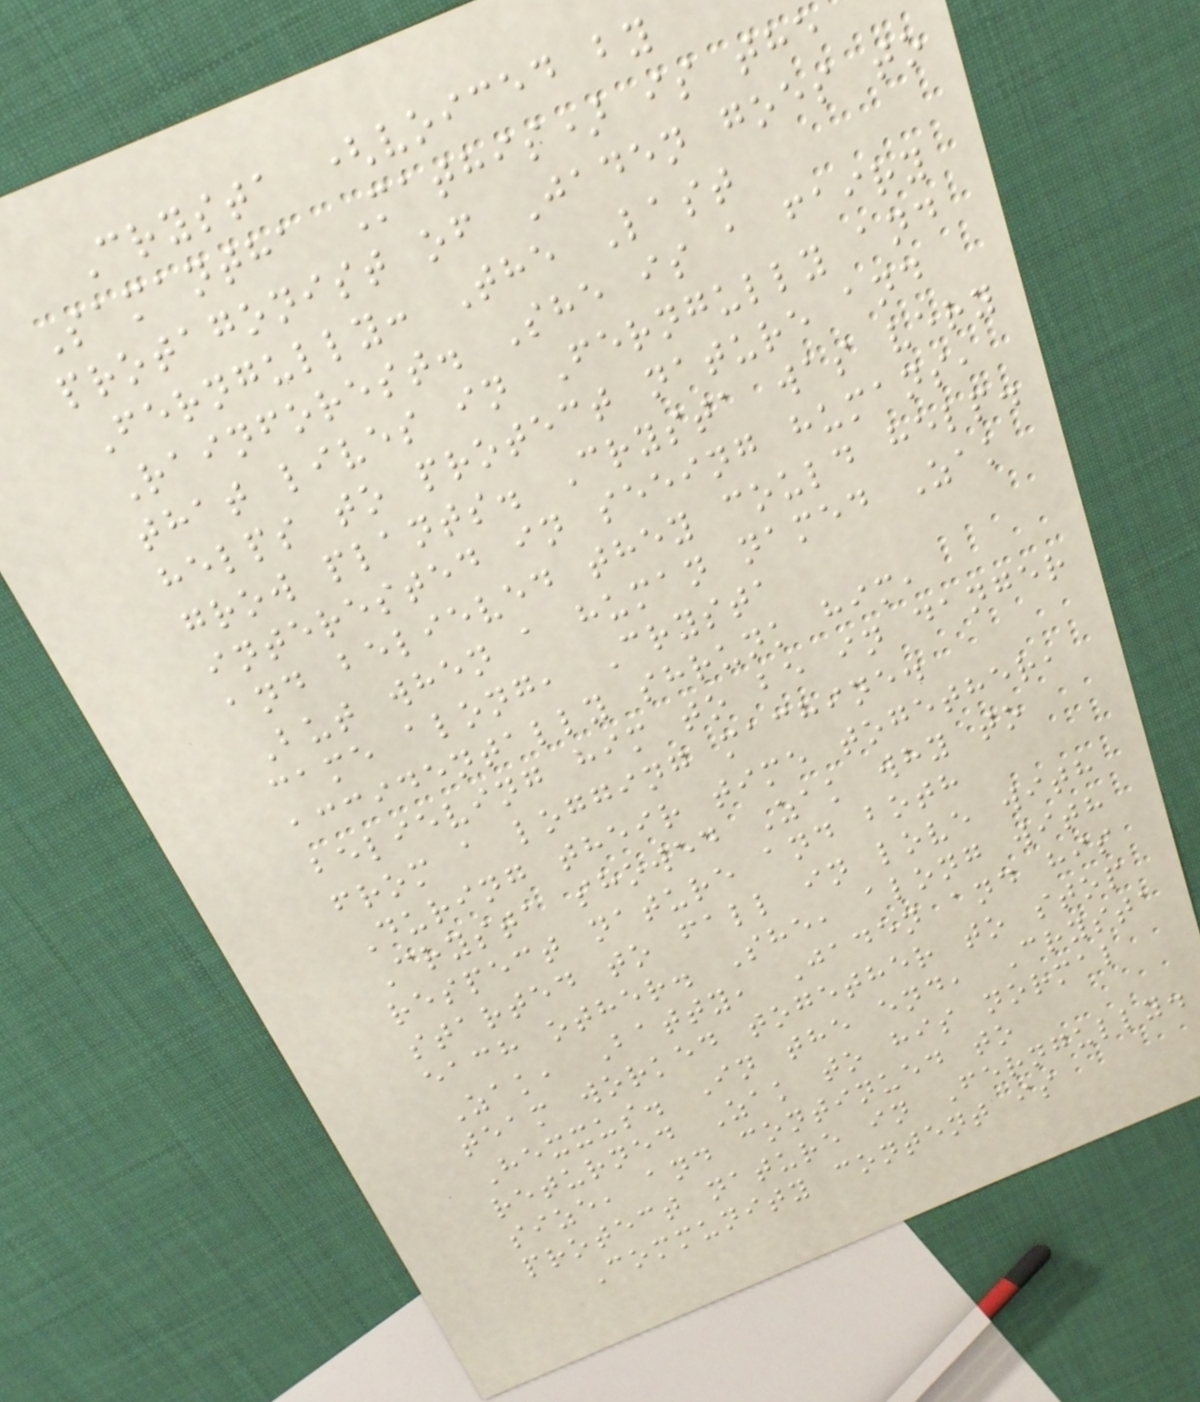Crysta (voiced by
Samantha Mathis) is the
protagonist of Jaden goes to
Ferngully: The Last
Rainforest. She is a fairy
that lives in Ferngully and
helps to protect nature and
grow plants. Crysta was very
interested in seeing humans,
and believed they could help.
But when a human named Zak
came along, Crysta
accidentally shrunk him,
believing him to be in danger
from a logging machine.
During their time together,
Crysta showed Zak why to
respect nature and both
started to fall in love with
each other. She, along with
Zak, Batty, Jaden and his
team worked together to stop
Hexxus. In the end, Crysta
returned Zak to his normal
size, and continued to
protect nature in Ferngully.
Community content is
